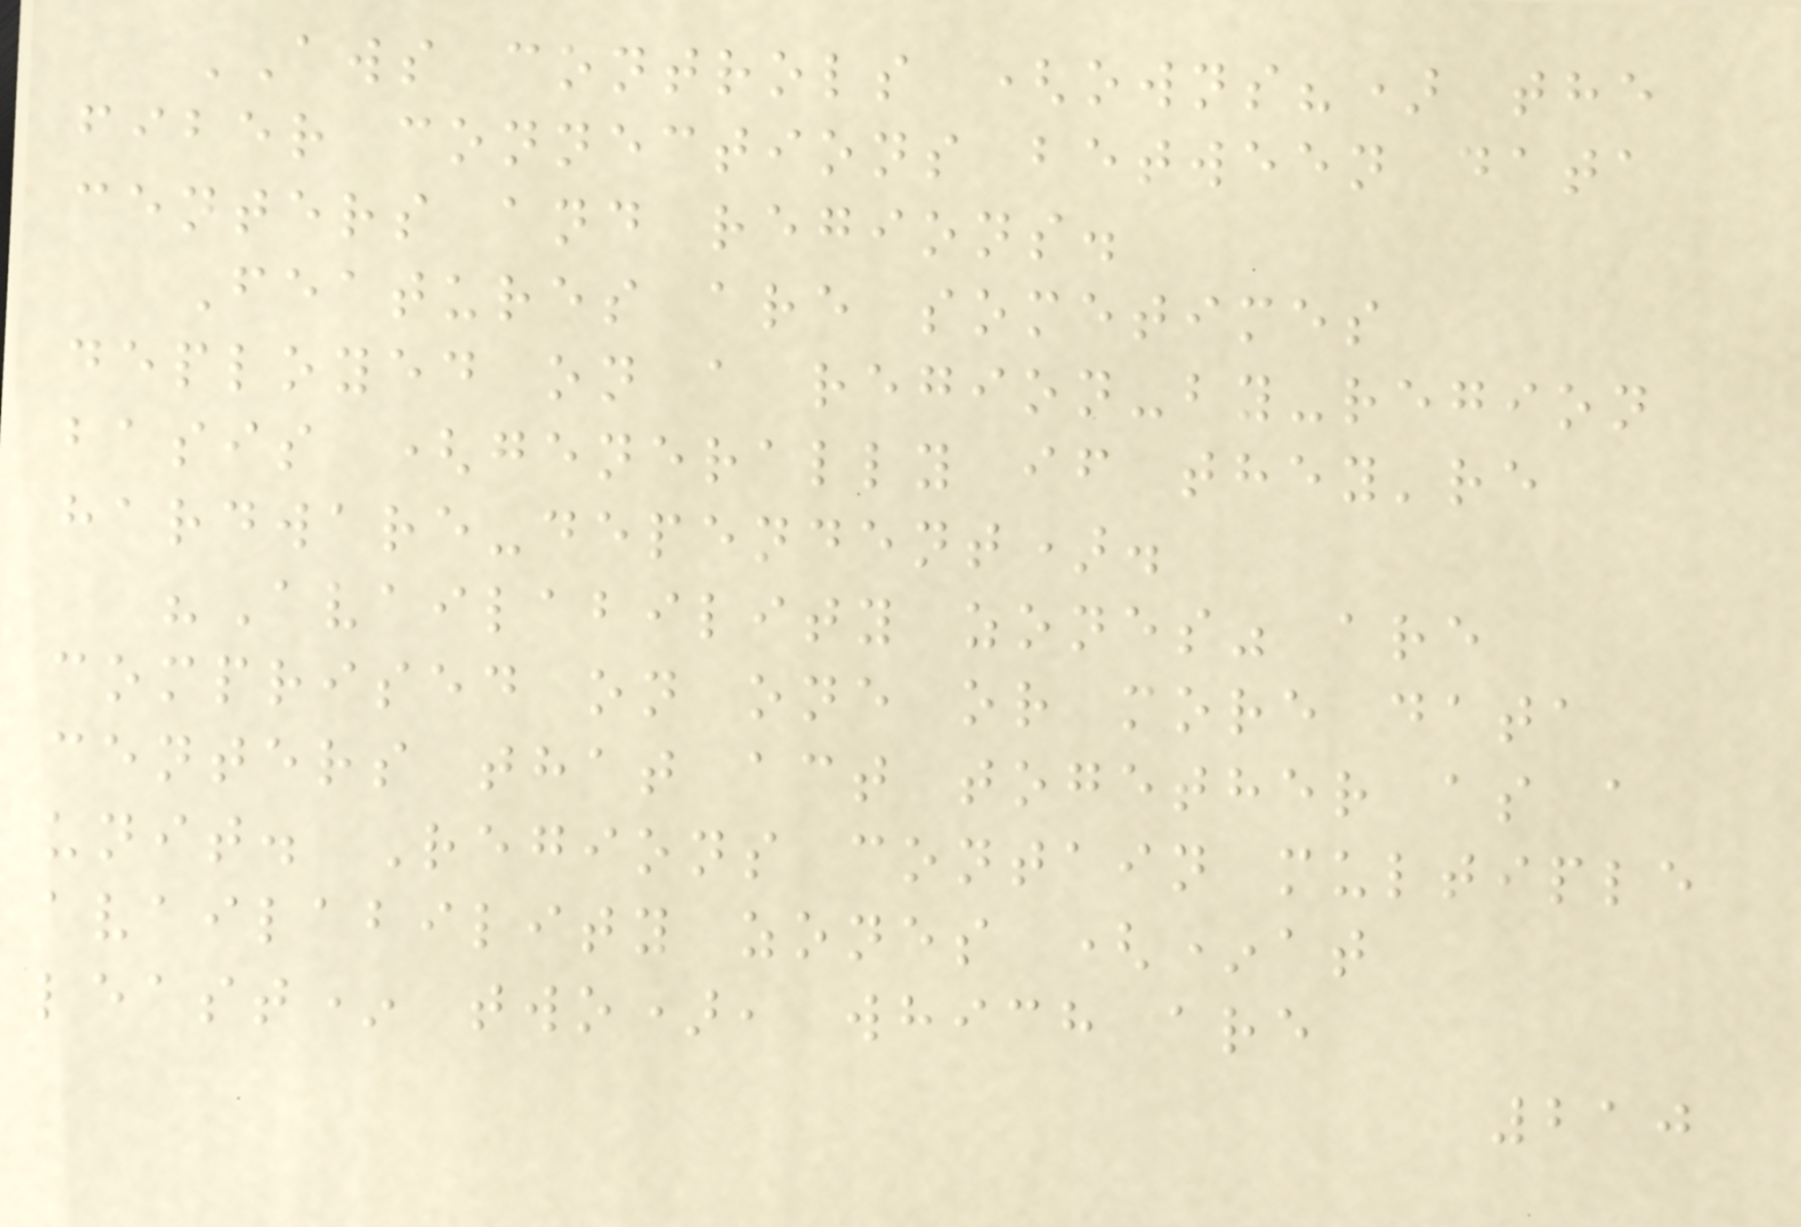AWS controls (owns?) the
fiber connections between data
centers and regions.
Features are sometimes
deployed on a region-by-region
basis (generally if they're
hardware-dependent).
"Availability zones" are
comprised on one or more data
centers that act together as a
unit. Regions contain multiple
availability zones (*at
least* two), which are
210
